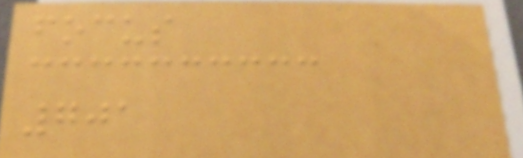focus
701
